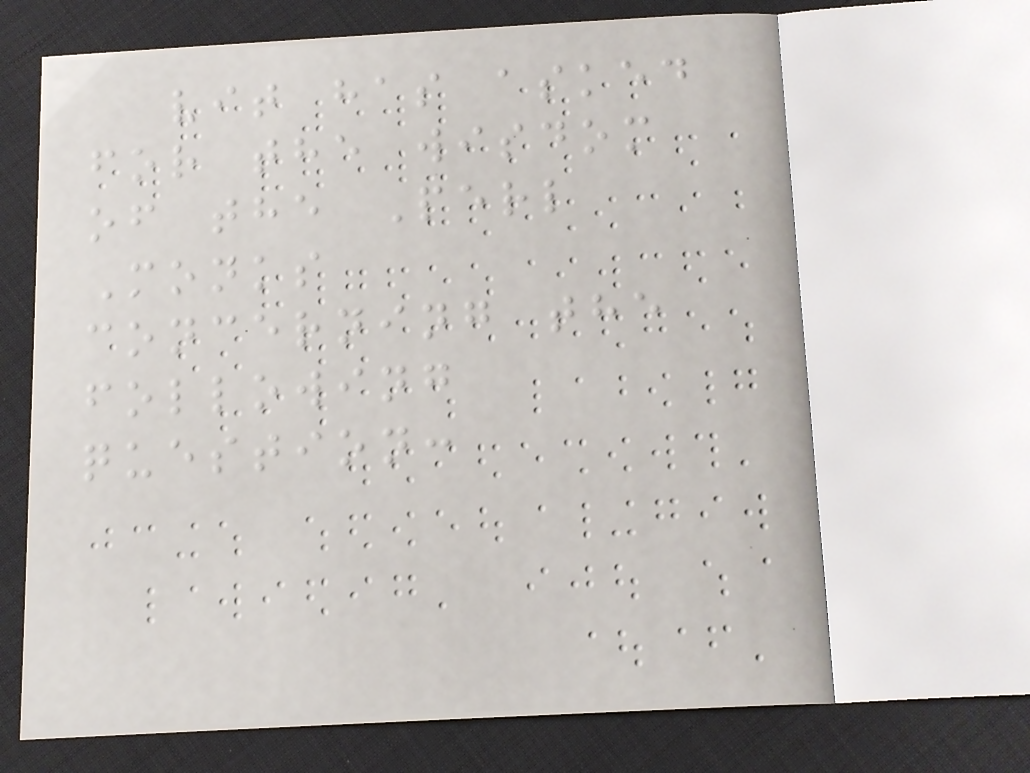vit has asked
for the wisdom
of the Perl
Monks
concerning the
following
question:
